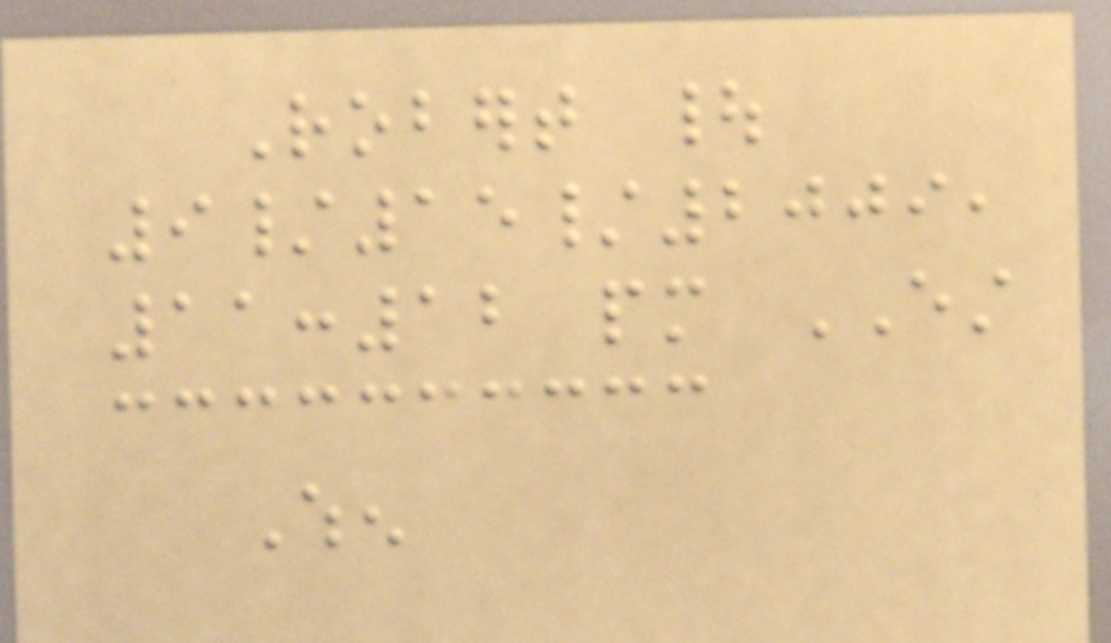Robert |
9/15/2009,
11:12 pm EST
When
